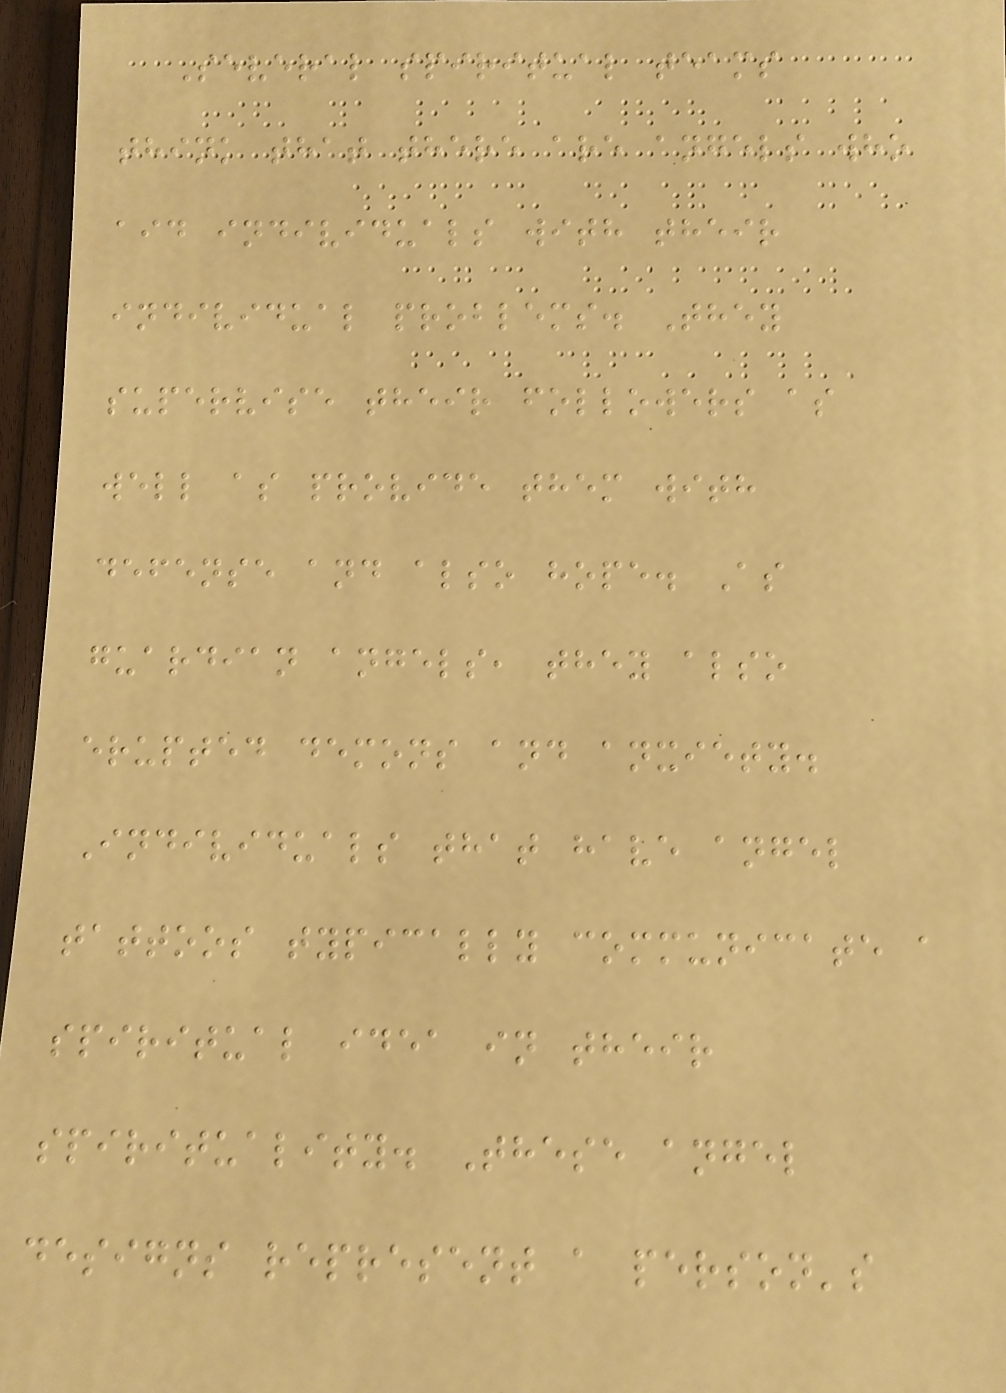Several spiritual teams
think that there are angels who
aid individuals with their
individual problems. They
supervise their followers as
well as provide them with
defense and also hope. As
guardian angels, they also
erupted demons and anxiety.
Individuals that have angel
tattoos typically communicate a
spiritual idea in their
spirituality. These angel
designs represent a person's
